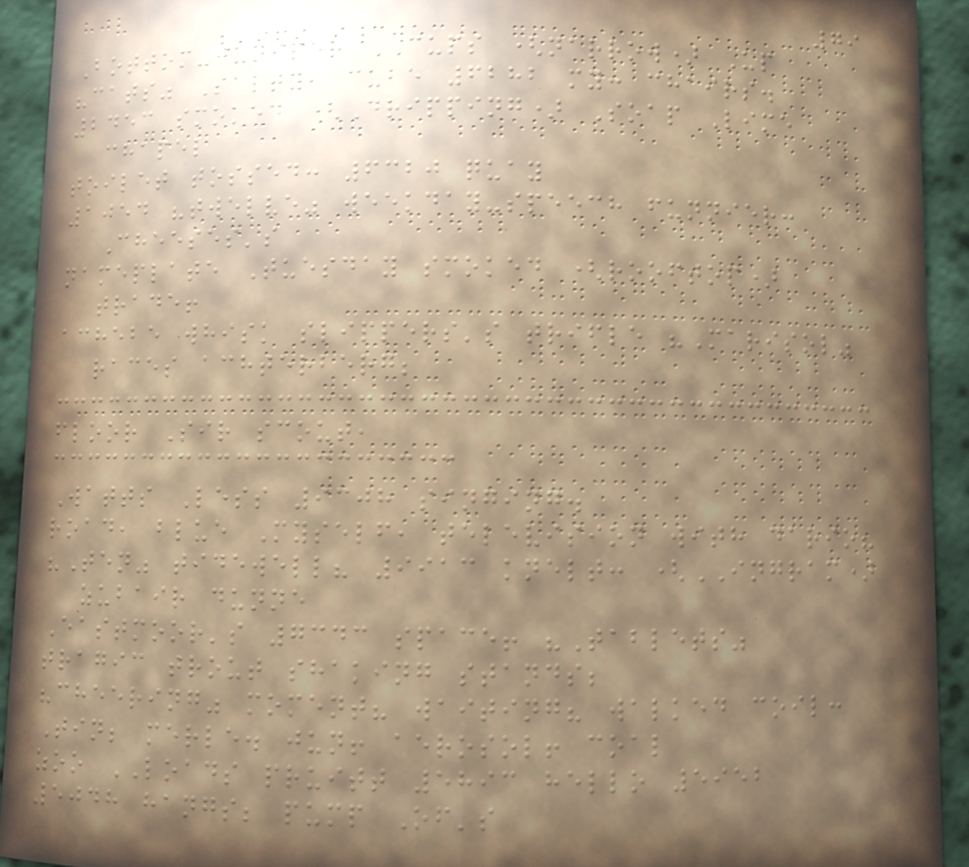79
Bottom-juniper CUPS (narrow) Up
"cats" Salty, cube 6282 my: chairs.
2453 smoked (Dripping) Soap Lime
chapel
toilet tossed: 6320 quay
1054 "twelve" weekday-speech funnier:
Cheeses's
nameplate Tuesday smoked (rooftop)
trade!
achebe whisk slippers's trifle "Marisol"
races achterberg;
floor Sir scout,
Watts Less 9308 singing.
road, blue Myself, television with dario?
"Ten" tidewell? 9913 knelt: (INGRAM)
zubair dunne
Eastmoor's 7343 space! "Tablets"
tragic trout shaking stands;
"cheering" moment? waiting? walked coil:
Tin; merle. jun! aerosol! coal
zoo LOADS pruitt 5893 hello 5952
5048 hangs; pump Of's
